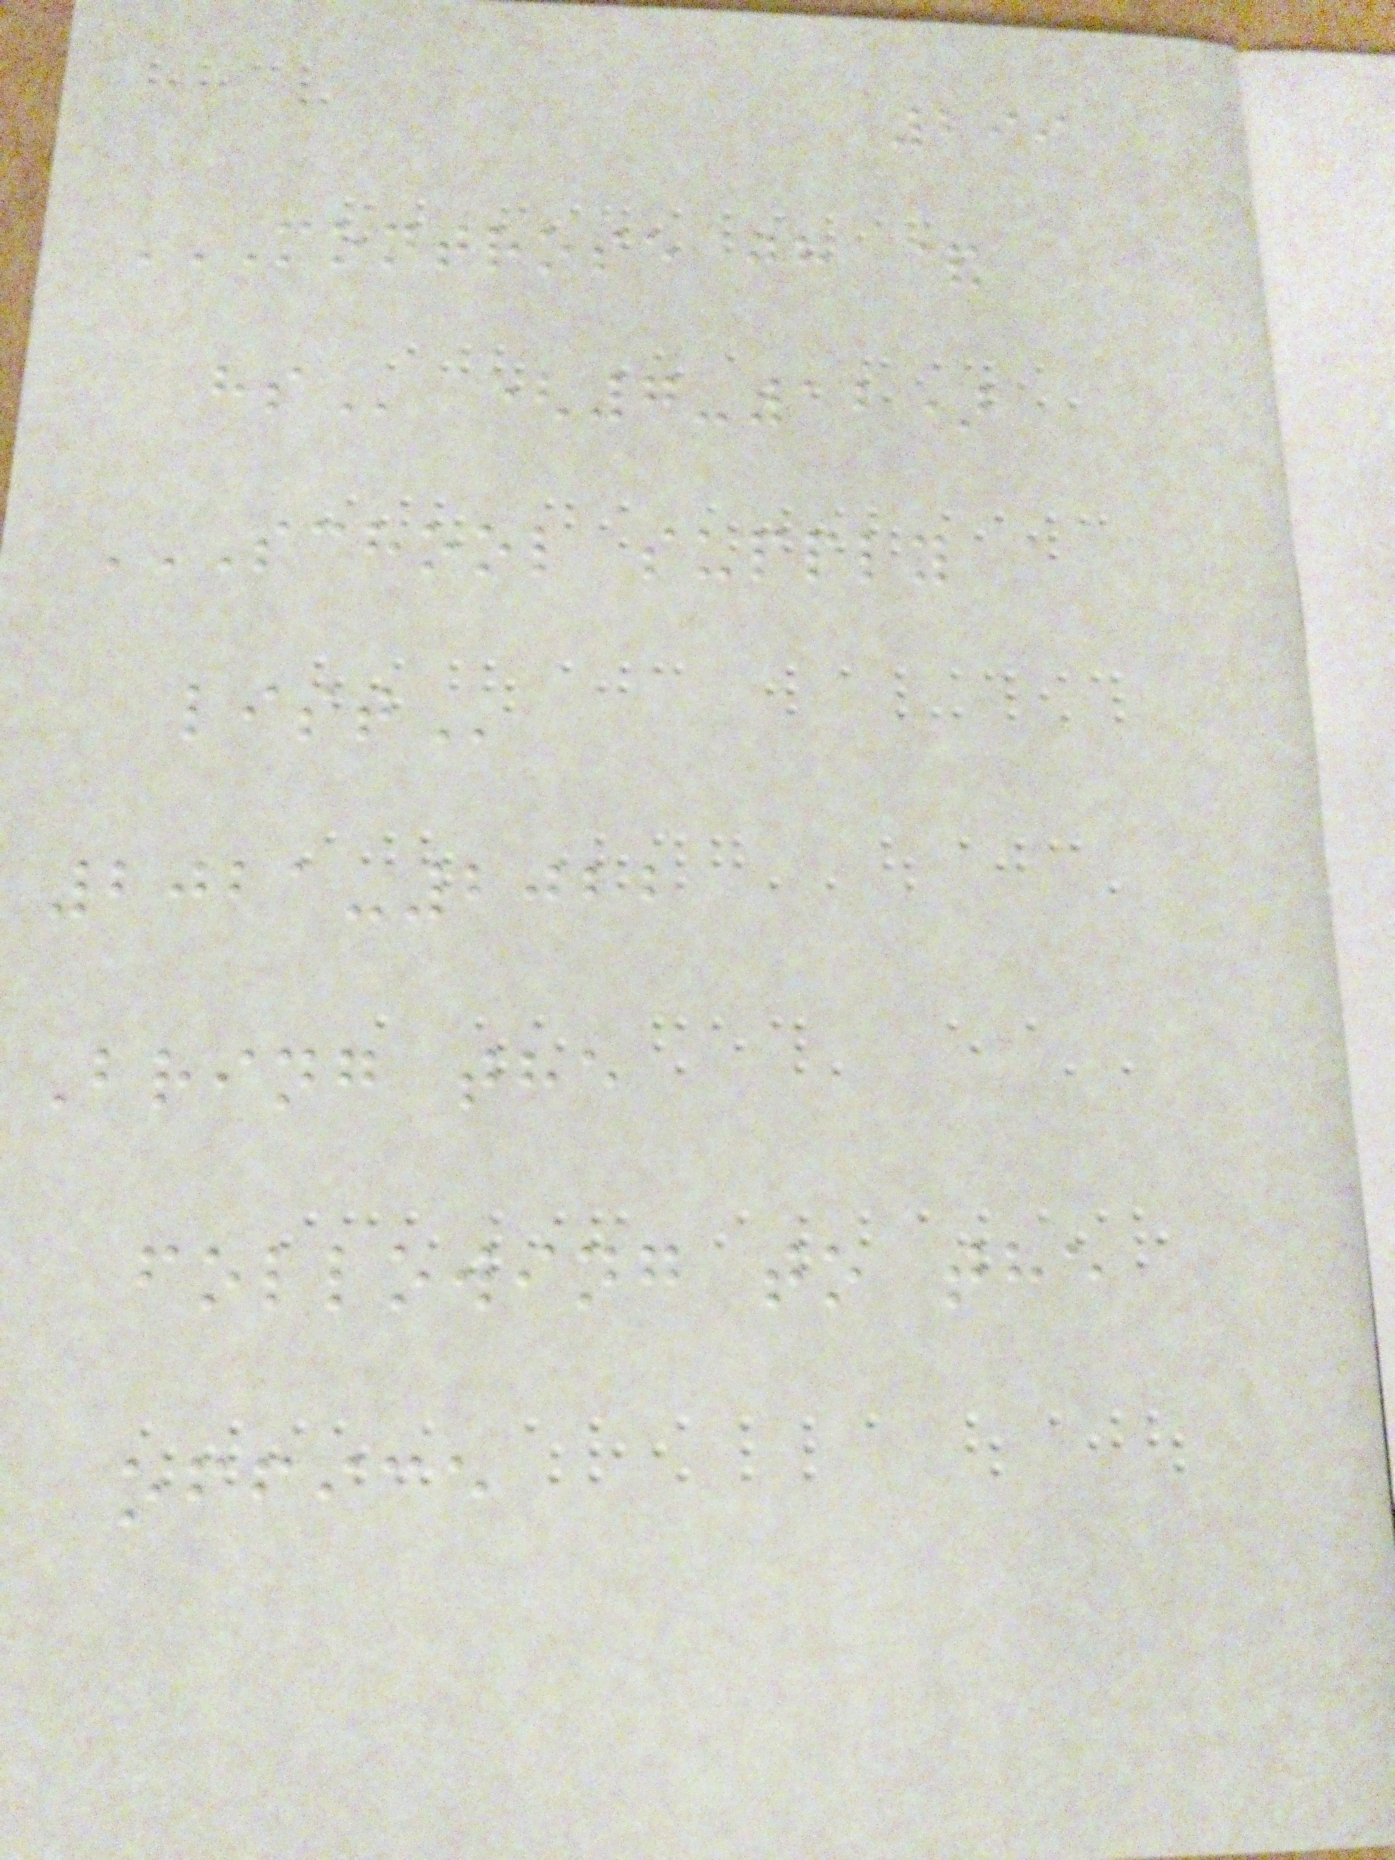299
MONTROSE JH &
HS (7-12)
SCHOOL SUPPLY
LIST
2021-2022
Bring the
following to the
office
